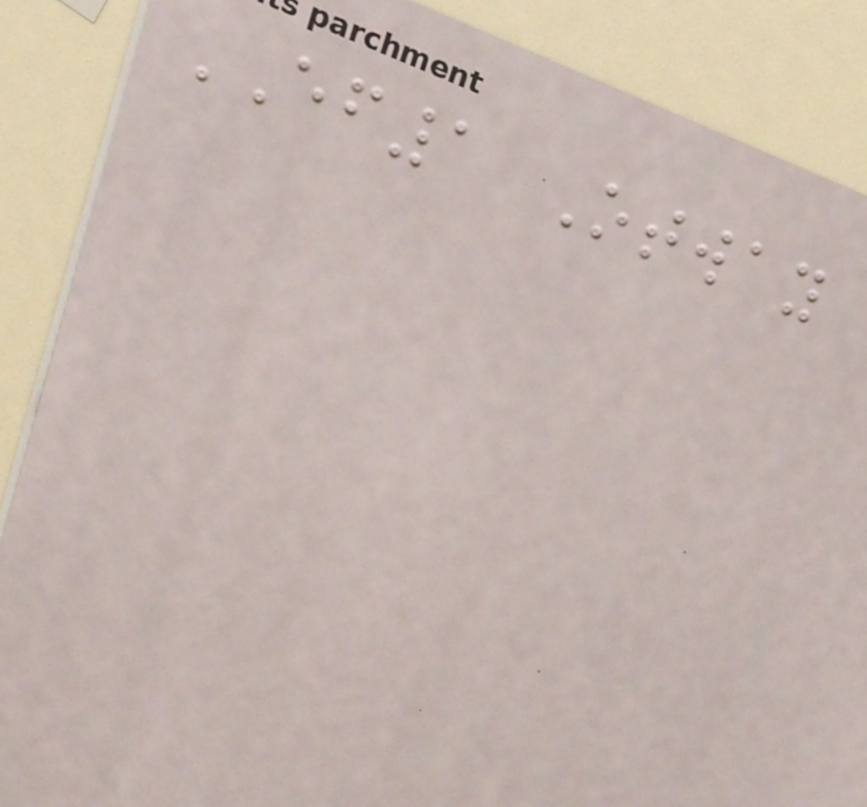EF1 Otway
